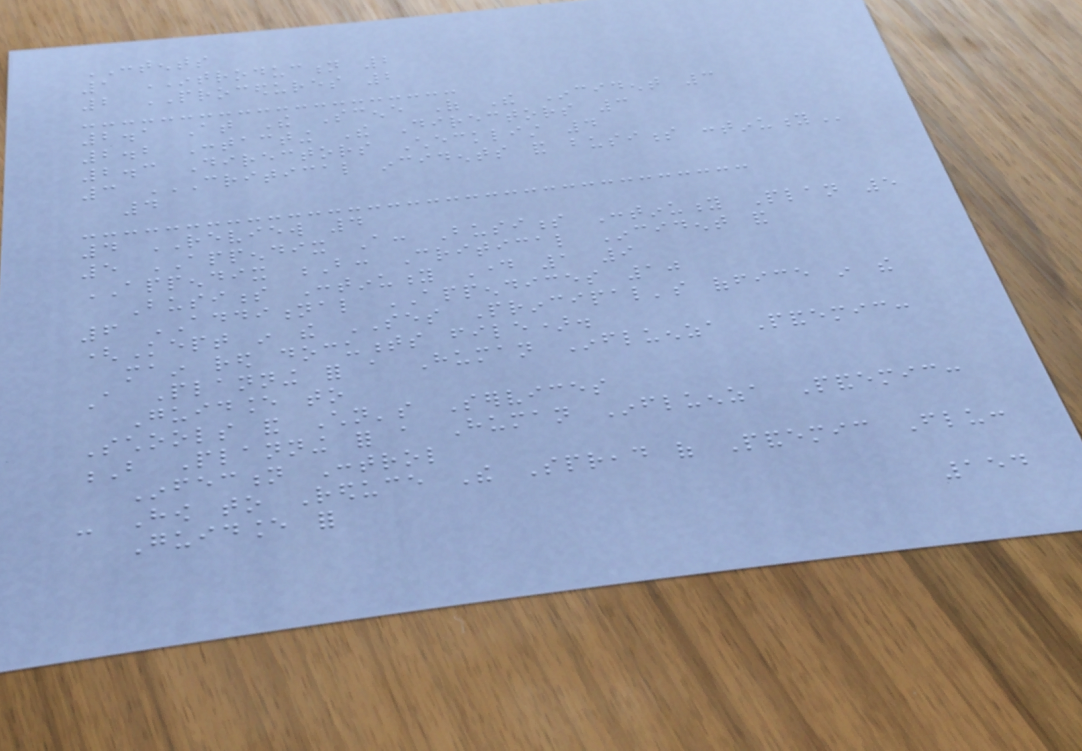CONTENTS
1 INTRODUCTION 2
2 PROCEDURES 2
2.1 At The Scene Of The Incident 3
2.2 Contacting The Directors 3
2.3 Directors Checklist 4
3 CRITICAL INCIDENTS AND BUSINESS CONTINUITY
4
4 REVIEW 4
5 APPENDIX A: Business Continuity Plan 5
APPENDIX B: Critical Incident and
Business Continuity Day 1 9
6 ADDITIONAL APPENDICES 10
(Kept in the SES Principal's office in the
main red documents file).
A Planning for a Human Influenza Pandemic:
Guidance to
Schools and Children's Services
B Planning for a Human Influenza Pandemic:
Infection Control
- How to Reduce The Spread of Pandemic Flu:
Guidance for
154
